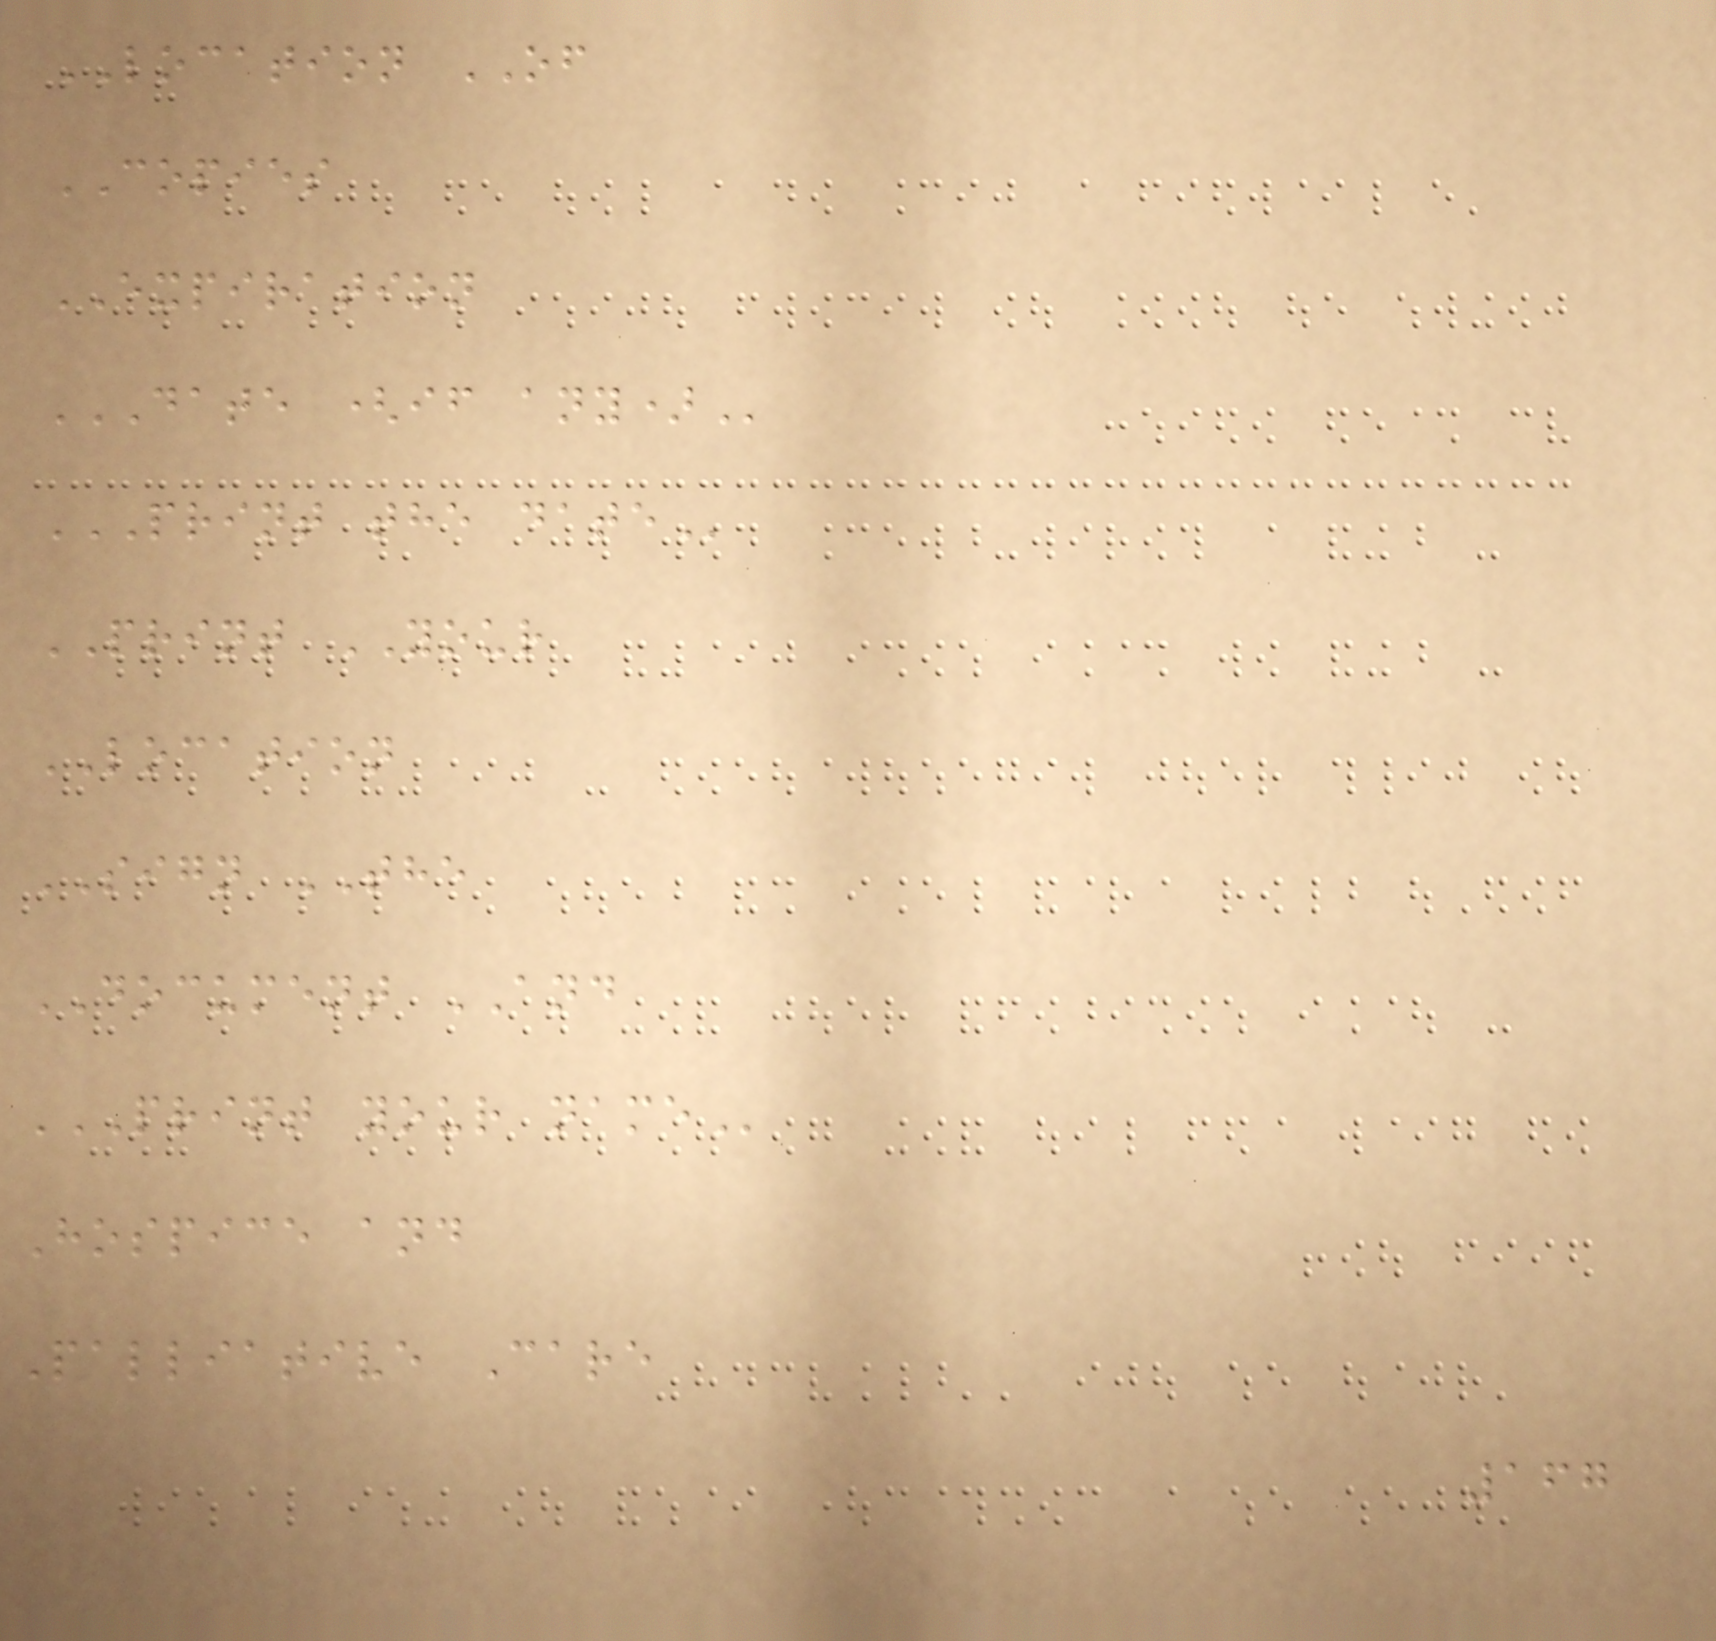LOCATION OF
COPIES
EXPIRATION
DATE (IF ANY)
PRINT THE DATE
PRINT YOUR
LOCATION
SIGN THE
DOCUMENT AND
PRINT YOUR NAME
Hospice and
Palliative Care
167
